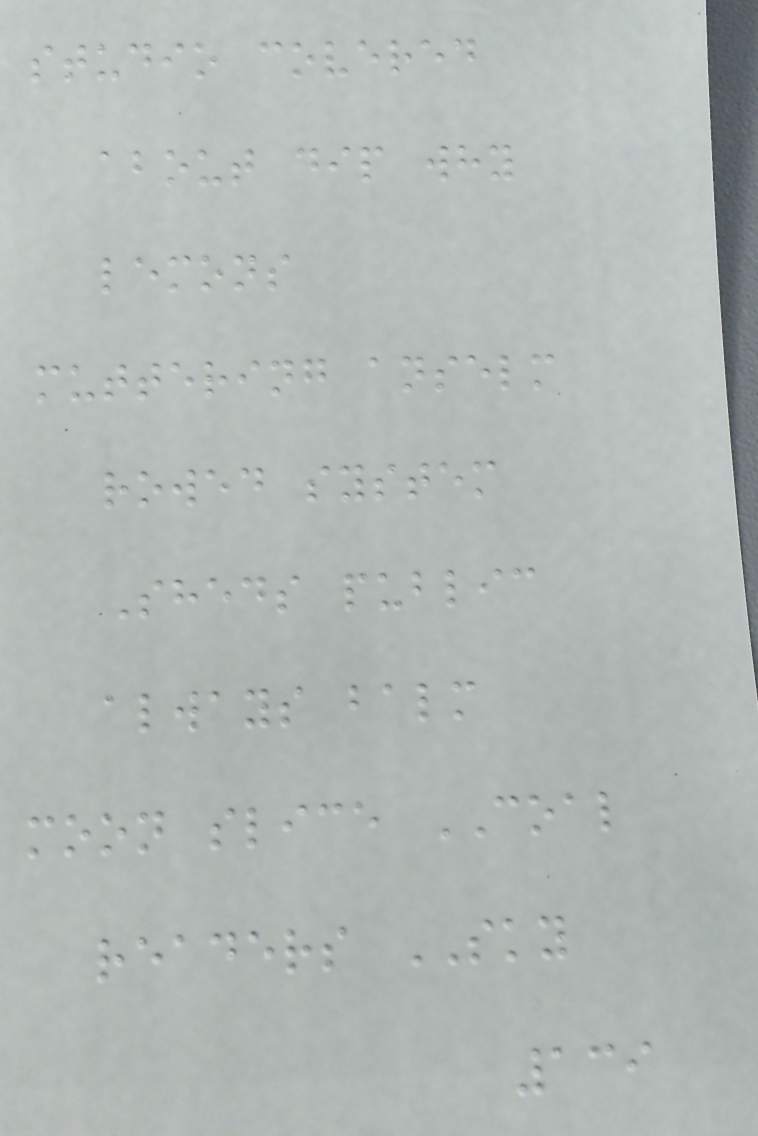studio covered
about dip why
lemons
muttering anselm
rowed system
Sheds public
always balm
moon slice COAL
readers SKY
139
